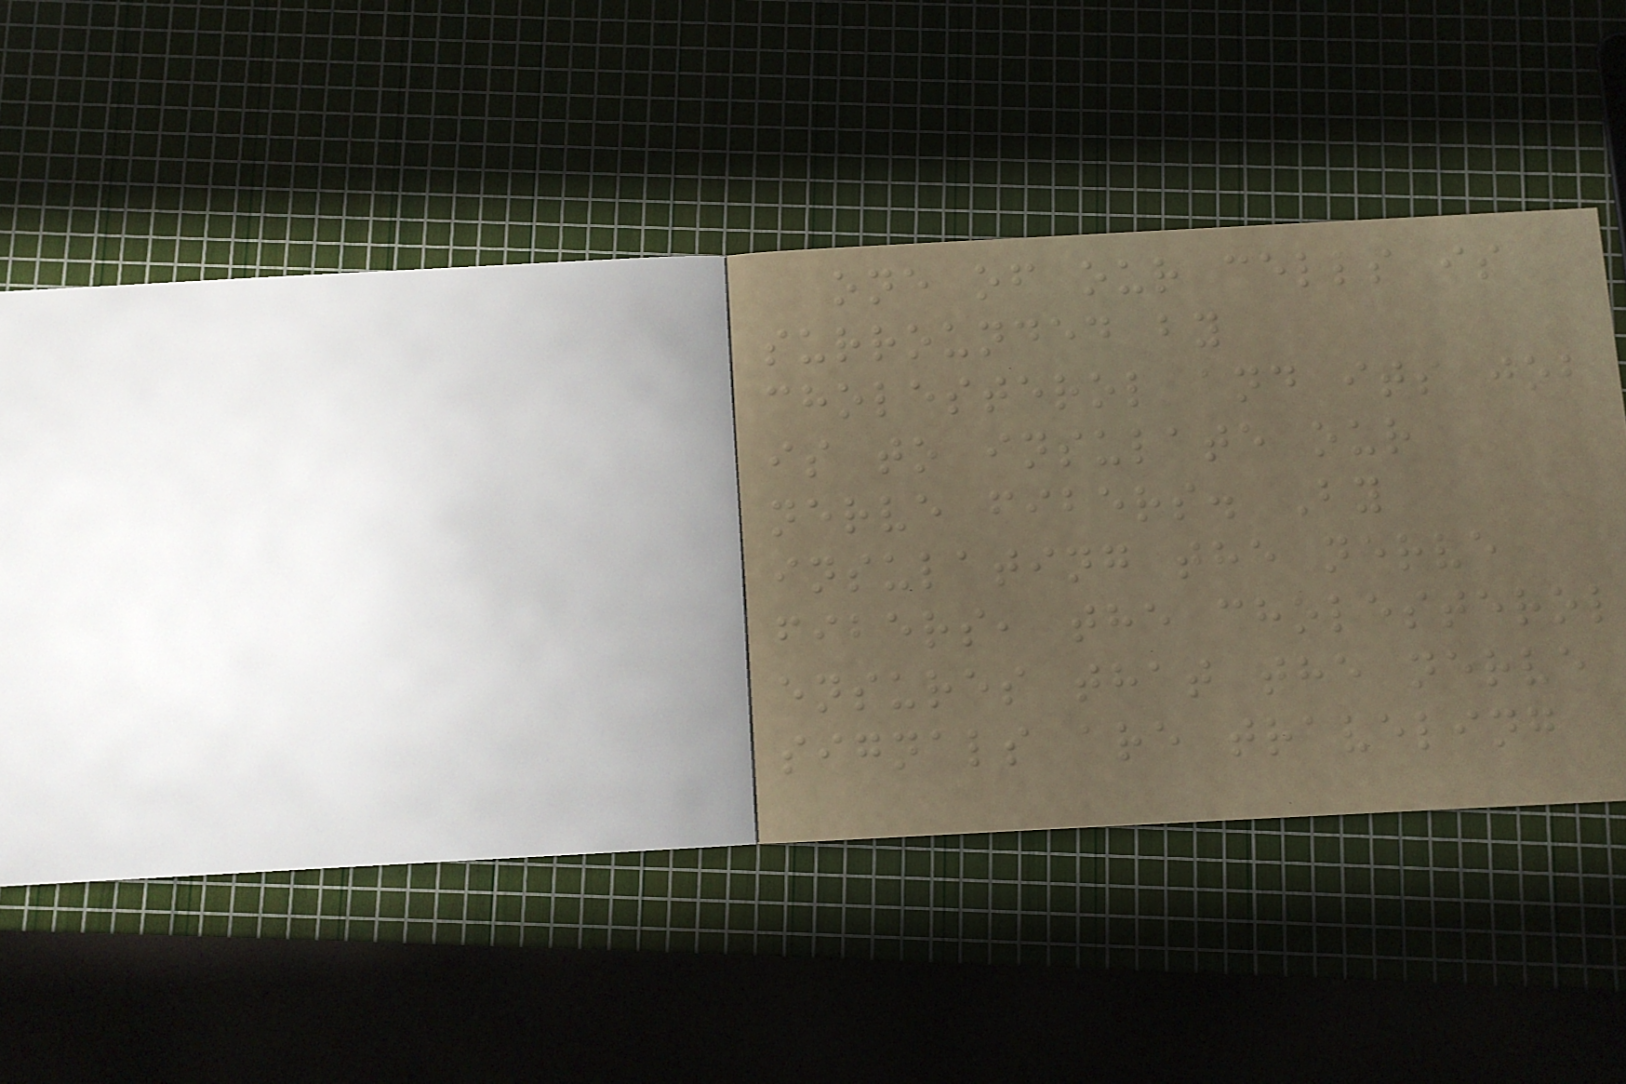one of our cells is
surrounded by
cholesterol and its job
is to insulate our
nerve fibers. By
insulating the nerve
fibers, the cholesterol
ensures that the nerve
signals are traveling
